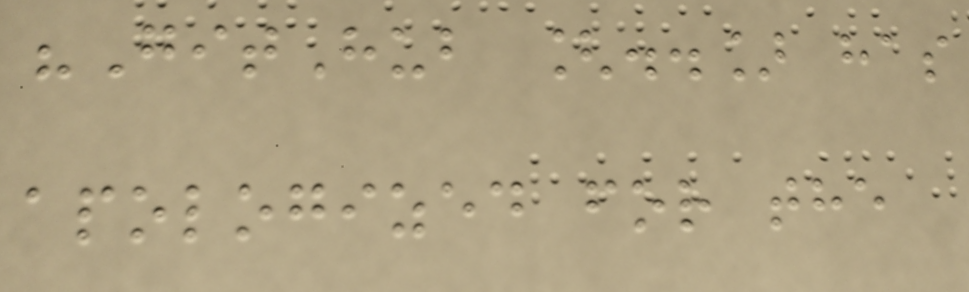"GitHub [..] has
apologized for the
